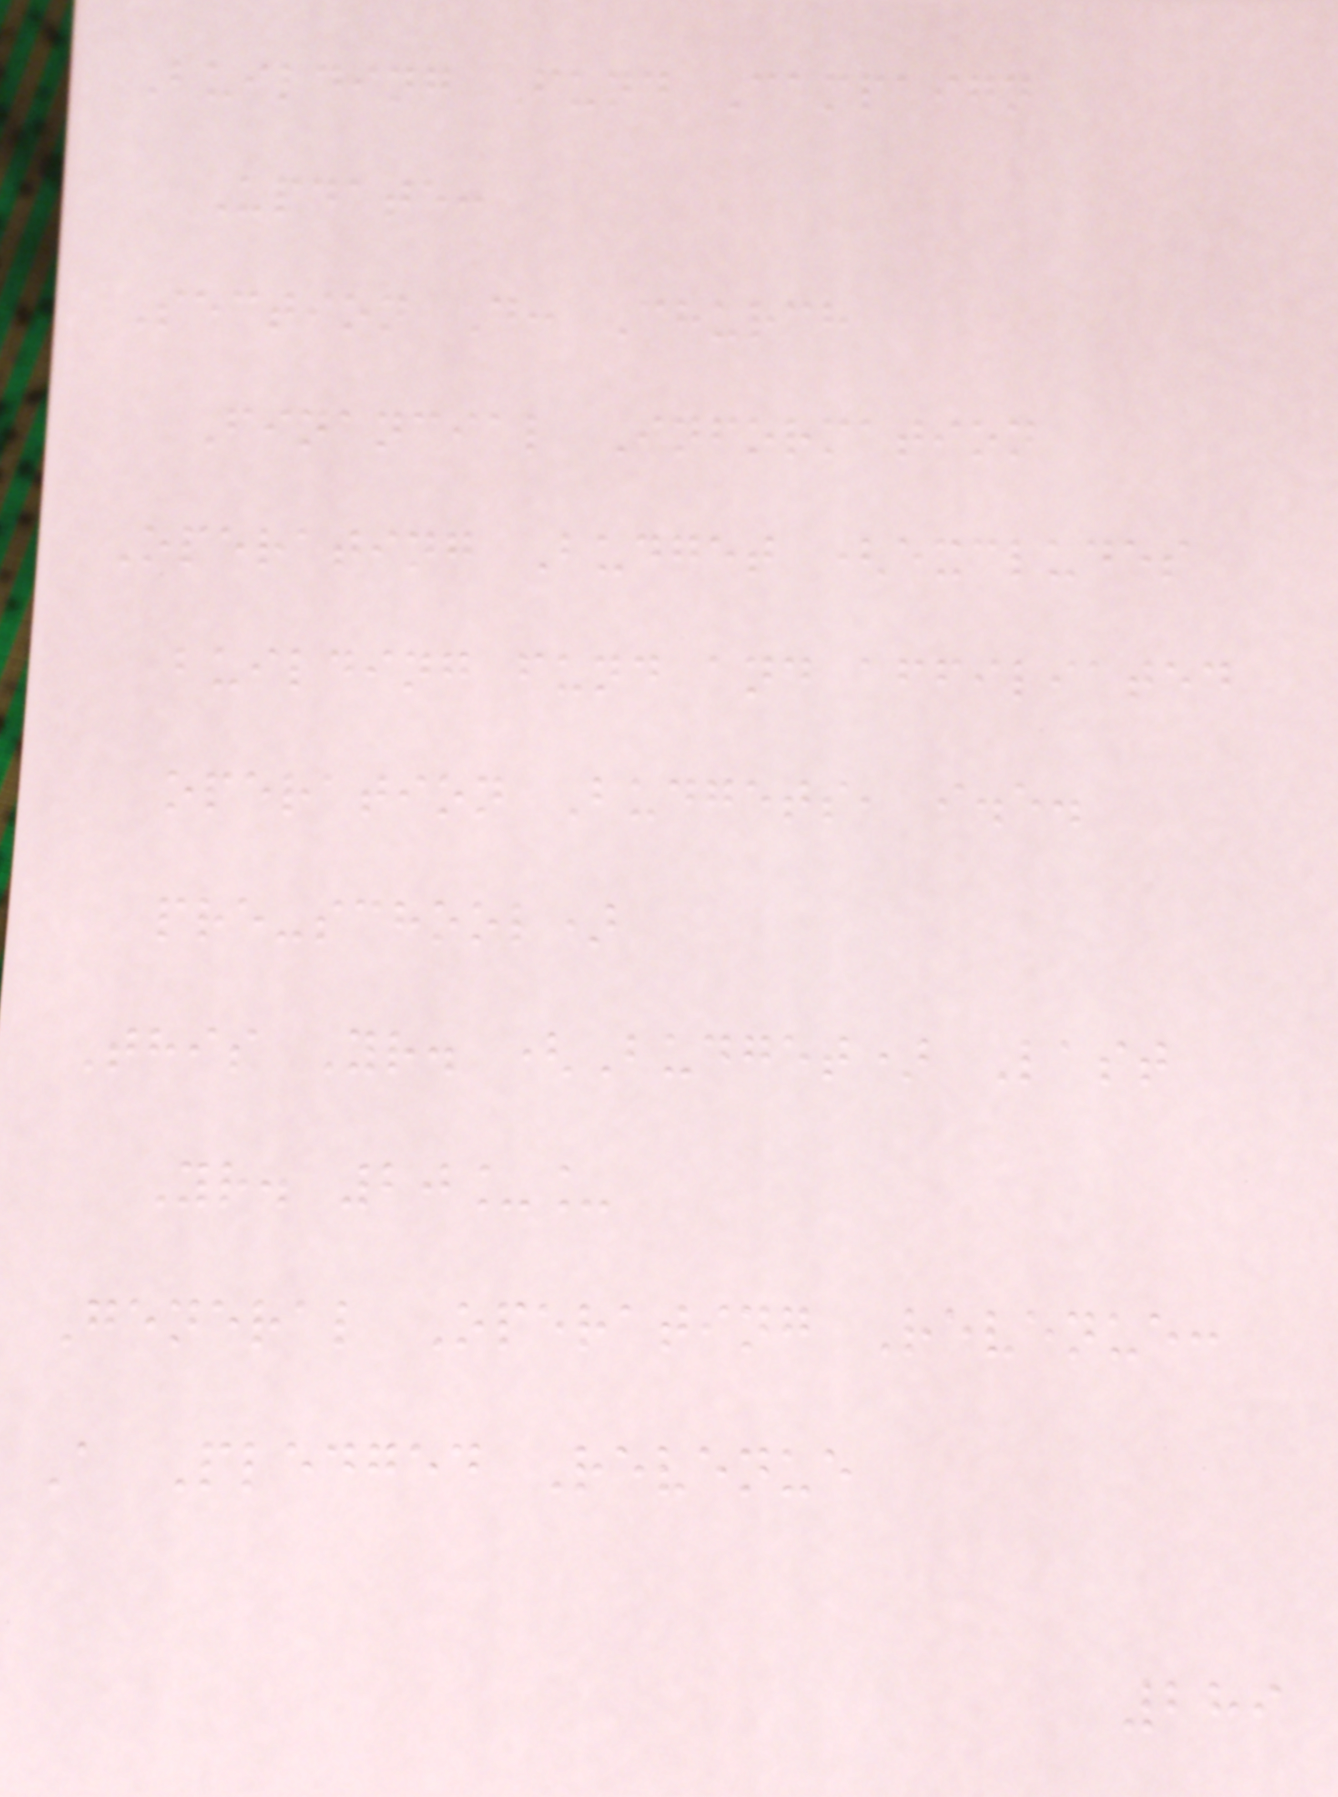Building Fund Campaign
Update:
Section D: Church
Financial Information
Operating Budget (excludes
building fund and affiliated
operation Budgets, i.e.
pre-school)
This Yr. (Budget) Last
Yr. 20__
General Operating Revenue:
A Pledged Revenue
289
